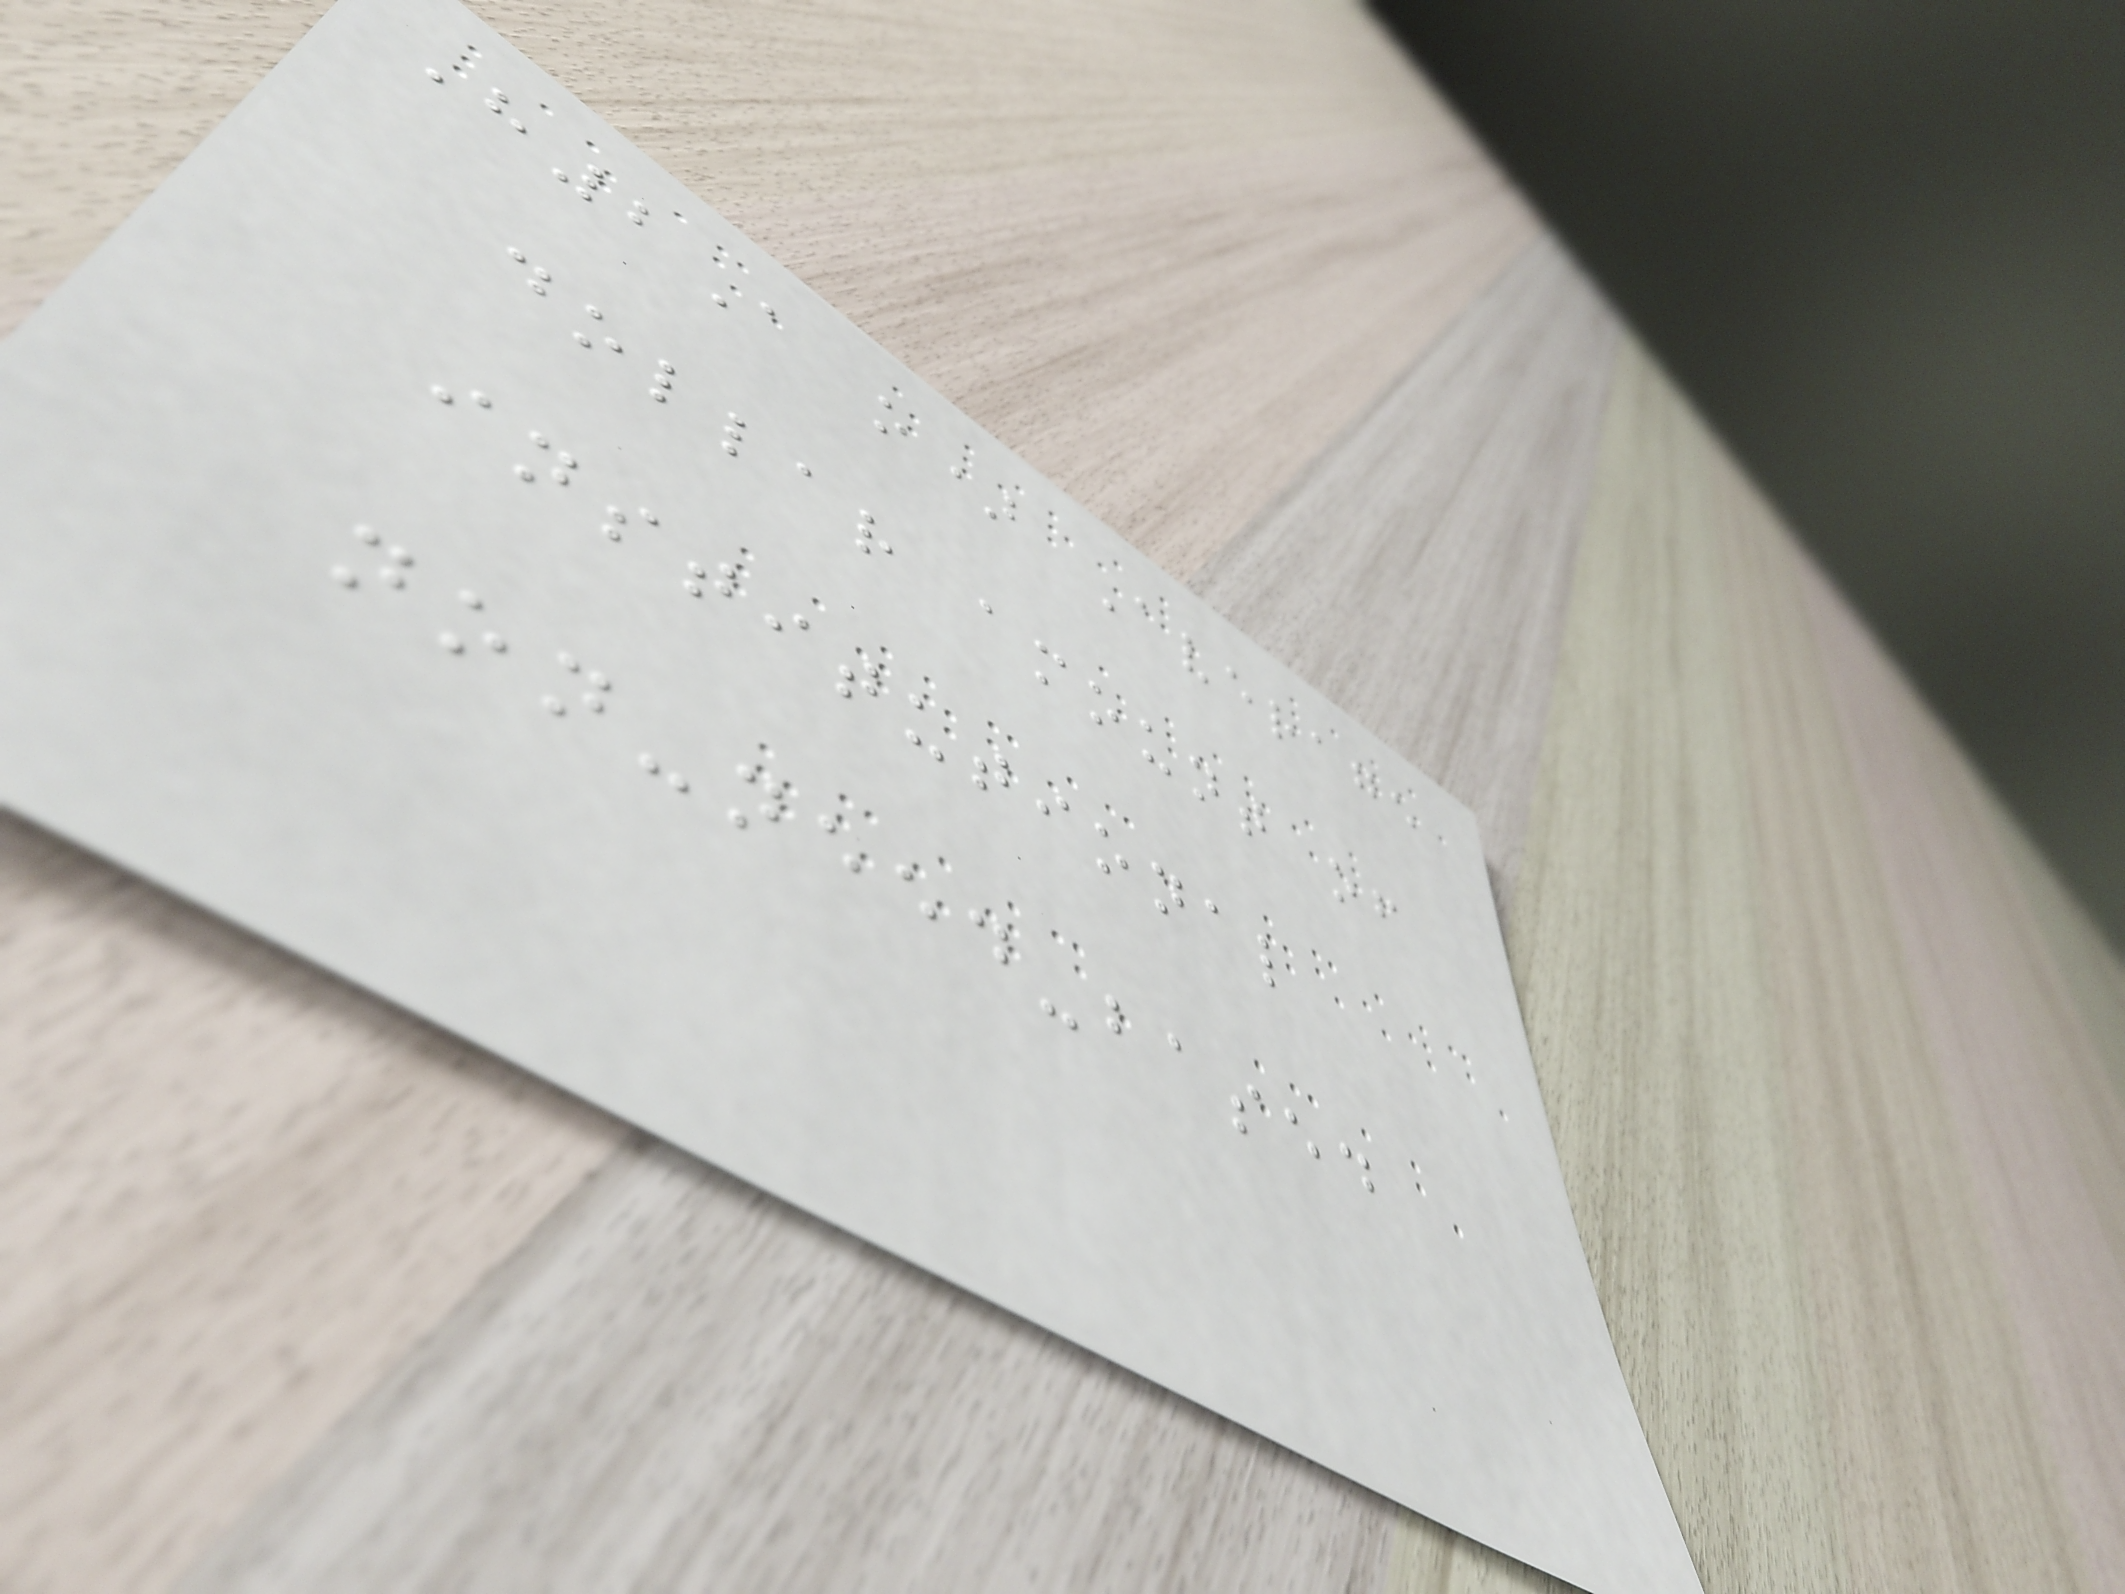H2A o) Average
dollar amount of
institutional
non-need-based
